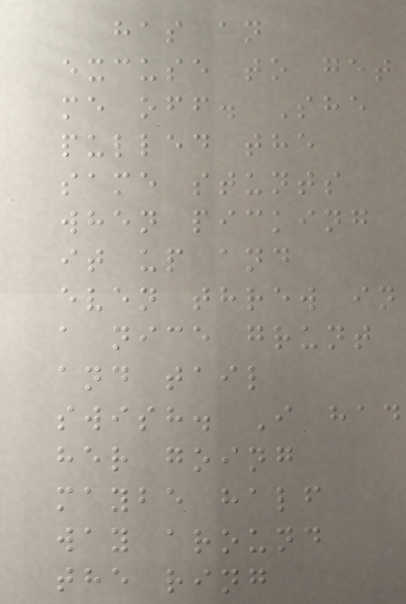has an
excuse to get
me off. She
pulled the
same stunts
when picking
it up and
even threw in
a nice grunt
and tail
swish. I had
her going
maybe half
way around
the ring
